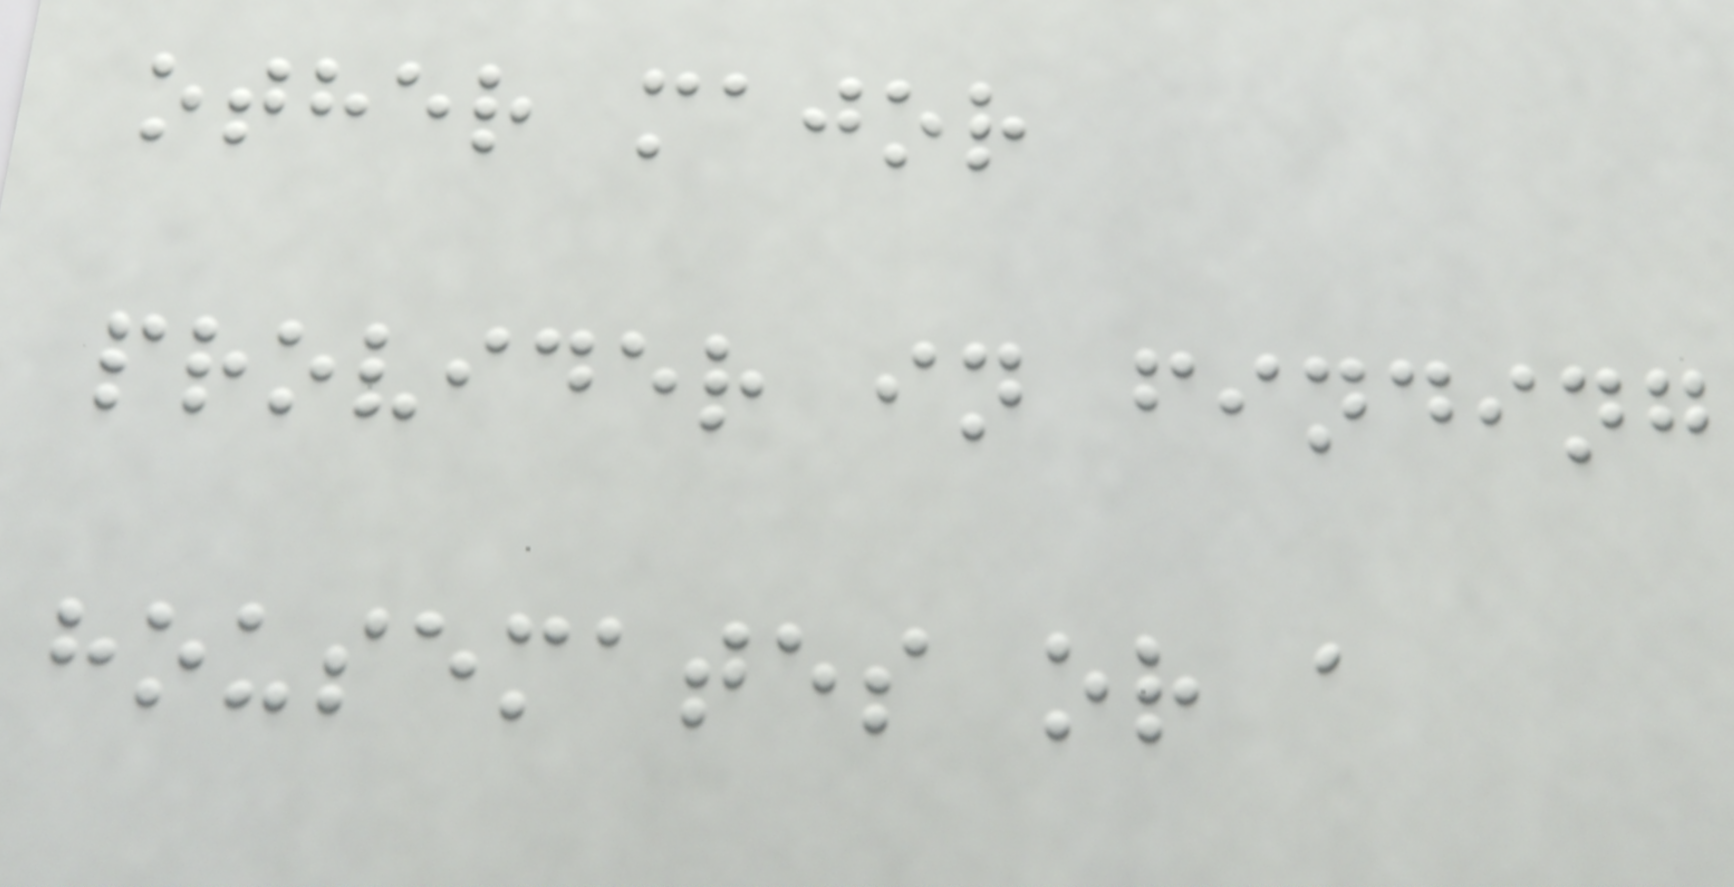other major
provider in finding
housemates or a
